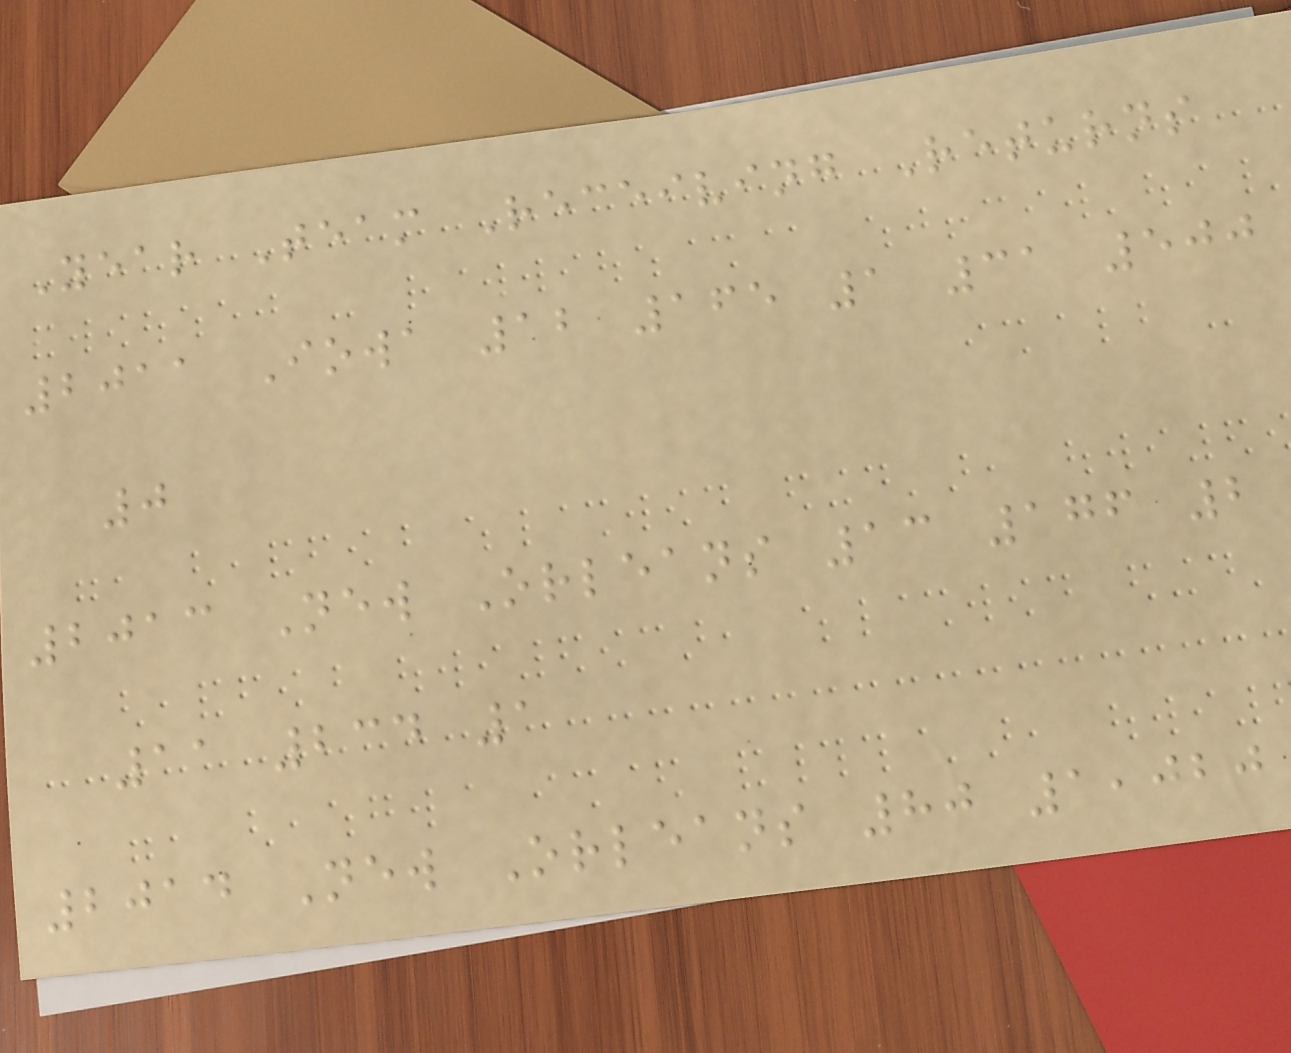Year Team Receiving Returns
2011 Iowa 12 165 1 31 500
0
2013 New Orleans 13 176 2
11 234 1
2014 New Orleans 80 1,020
